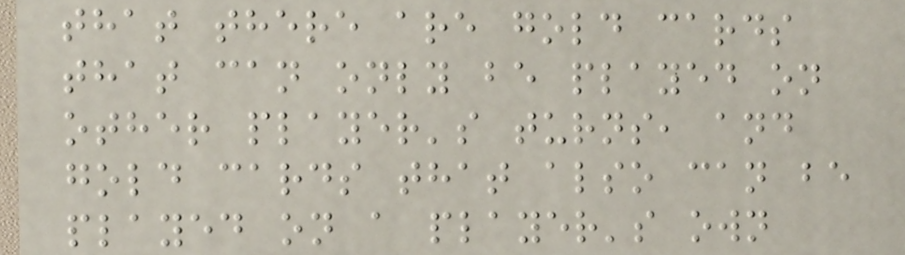that there are gold cards
that can only be played on
other player's turns, and
gold cards that also can be
played on a player's own
